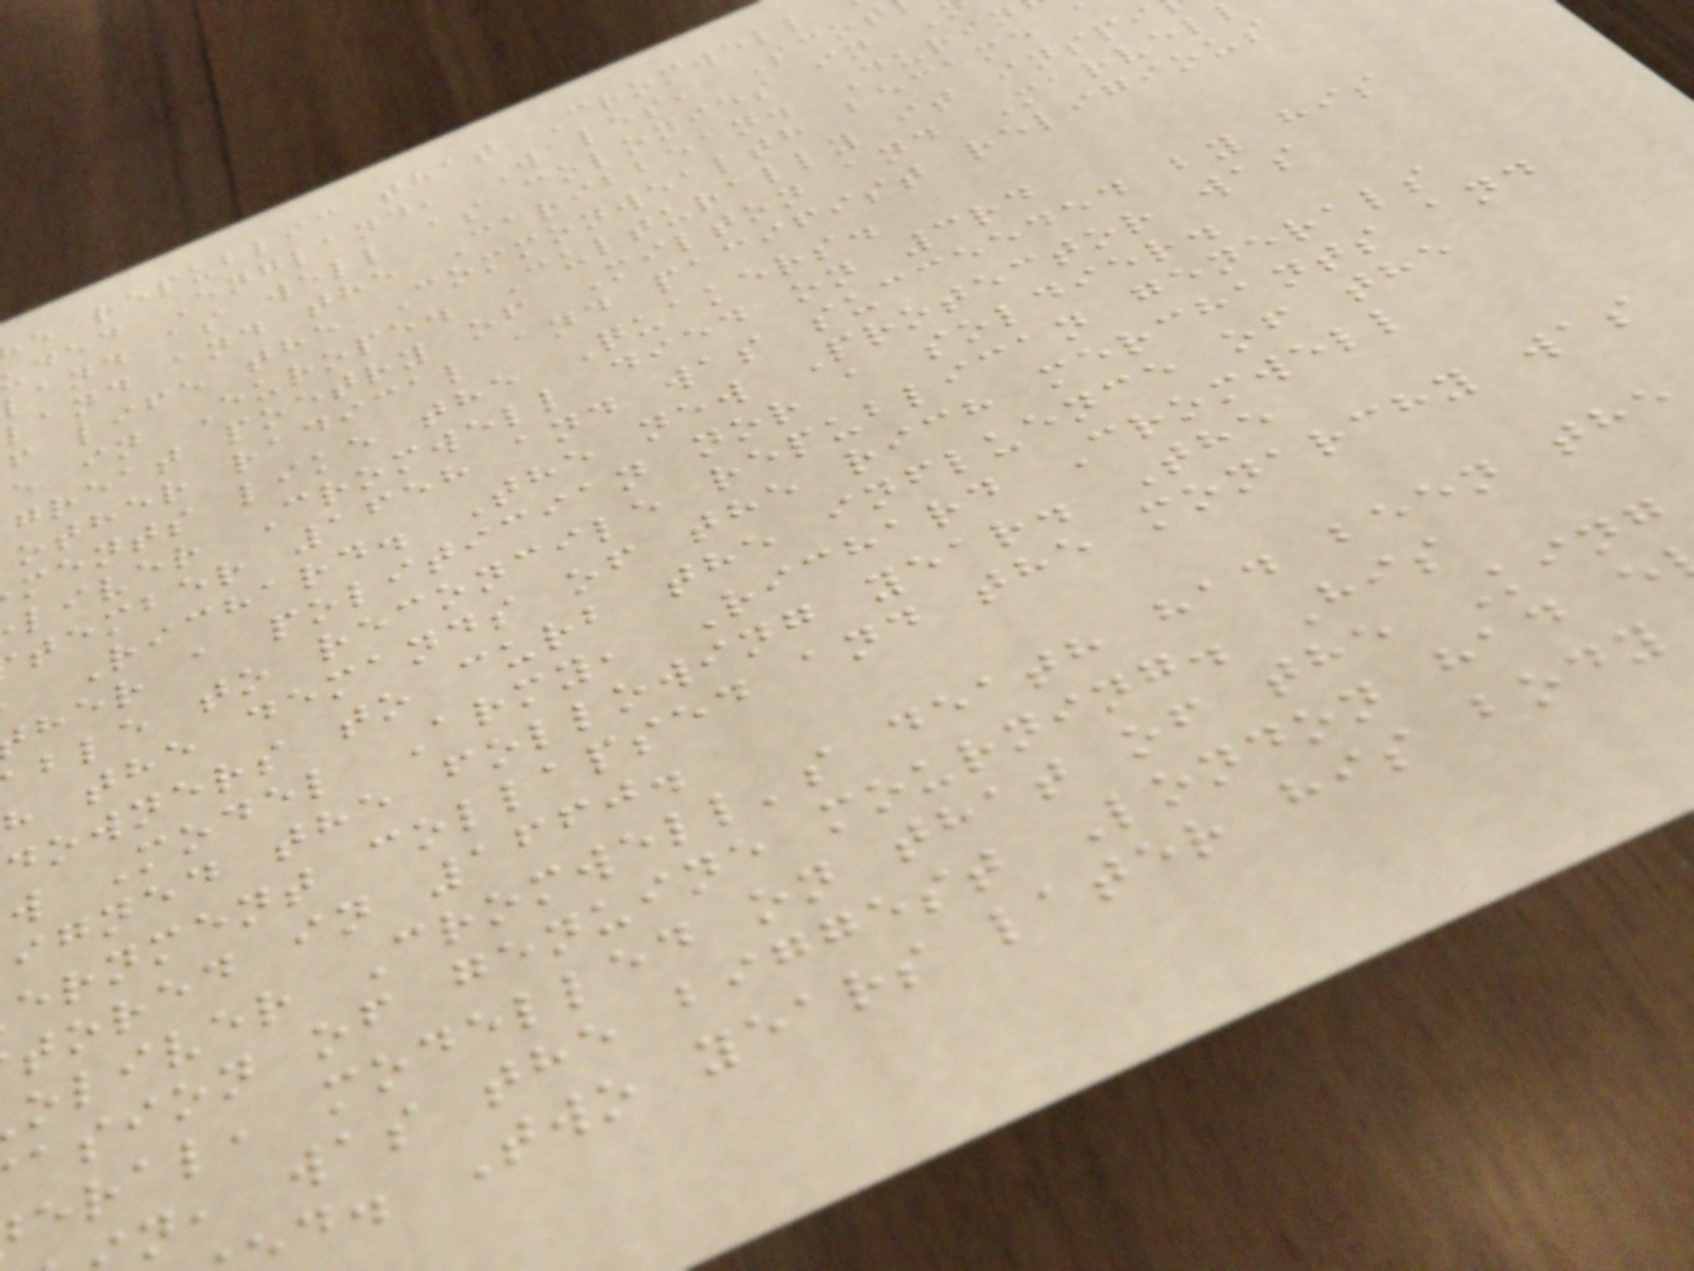e republic that Cromwell
uded England, Wales, Scot
land as well as colonies in
land and the Caribbean. Durin
f life the Commonwealth became
e in Europe. Culturally it inspi
great poetry of Milton and Marvel
other radical and pacifist religious
ments like the Quakers.
liver Cromwell died on 3rd
tember 1658 and was succeeded by his
Richard. The new Protector was
her a politician nor a soldier.
ble to reconcile republican generals
h the demands of the rich merchants and
downers to curb the influence of the
w Model Army, Richard Cromwell
igned the following year. The
ernment collapsed and the monarchy was
tored in 1660.
oliver Cromwell's death had been the
asion of genuine mourning. His
eral, modelled on that of the King
n, was the biggest London had e
d. Two years later his body
